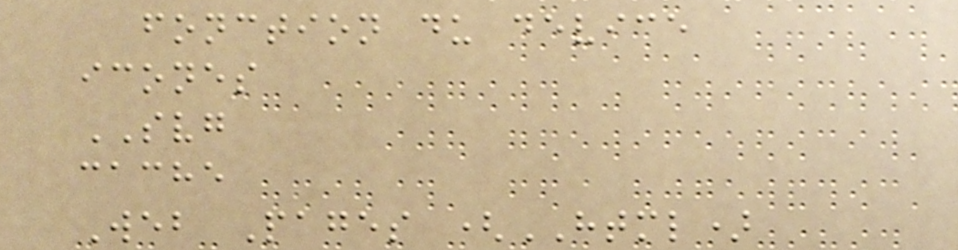fonction du device
icones
SVG
cache
Web Pages (HTML)
